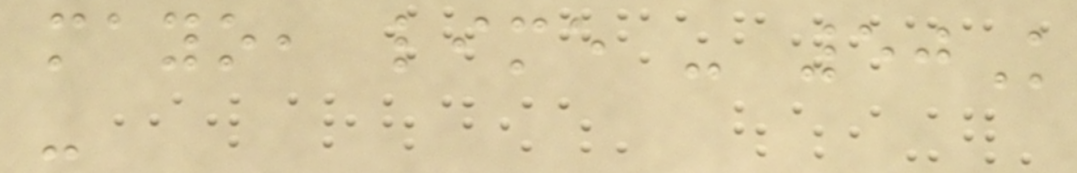mayo, lime - 50K
-
